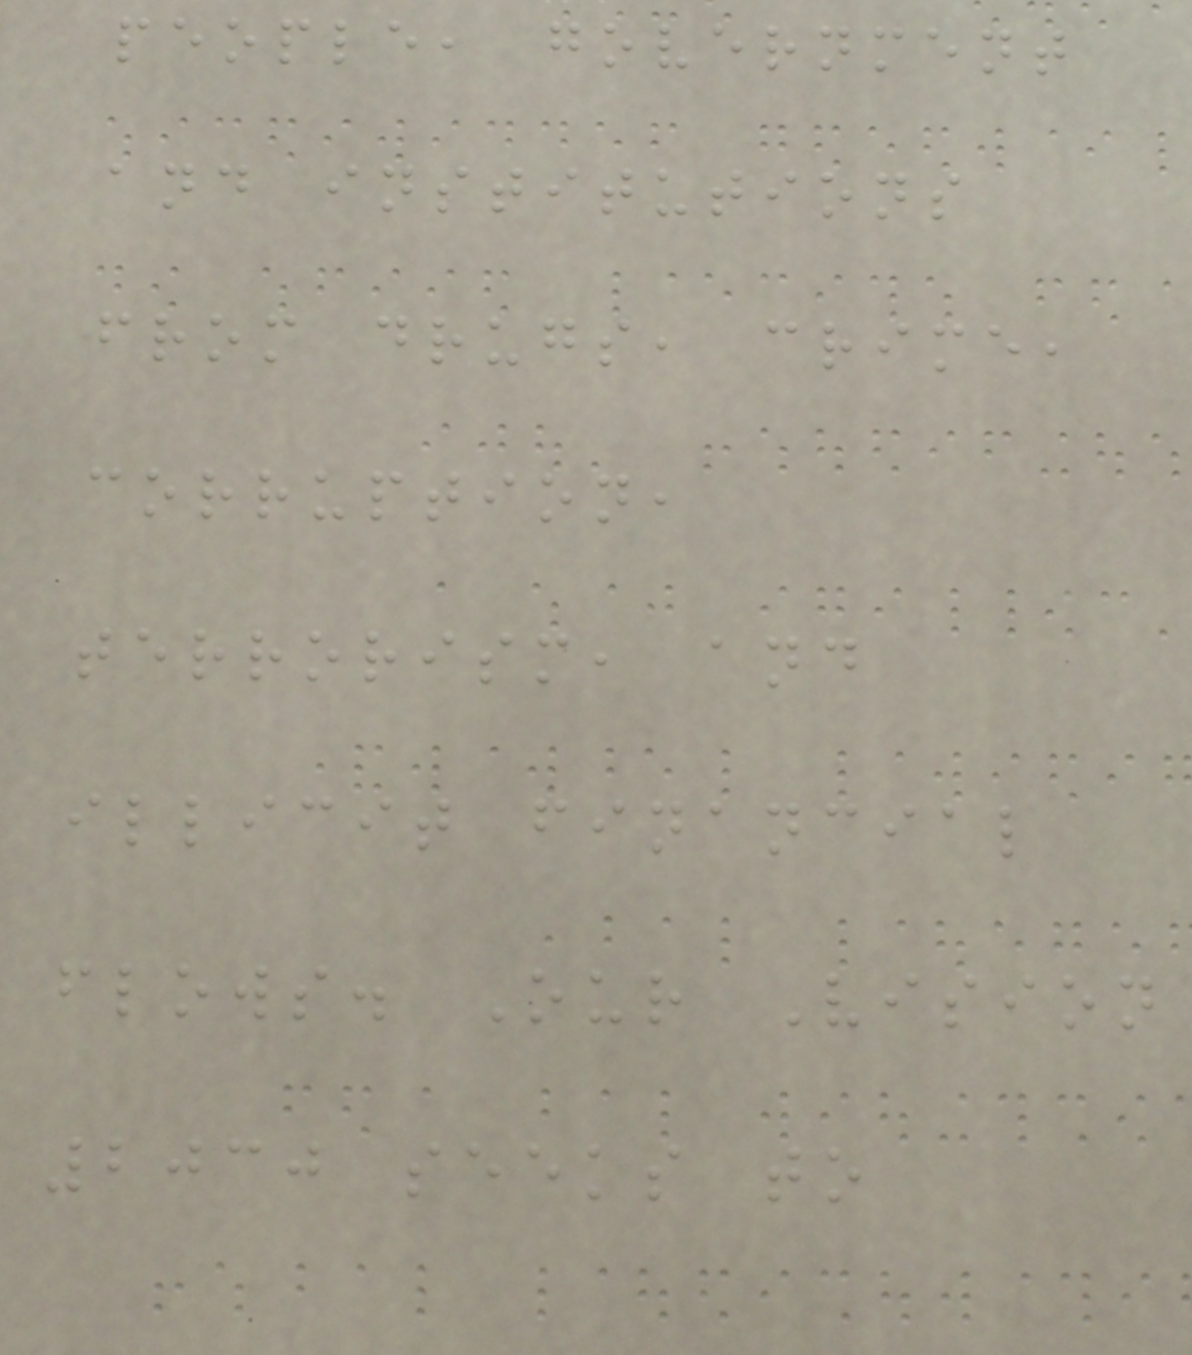people, government
and institutions
from drugs, crime,
corruption,
terrorism, and
illicit financial
flows. Our Vision
2030 seeks to
